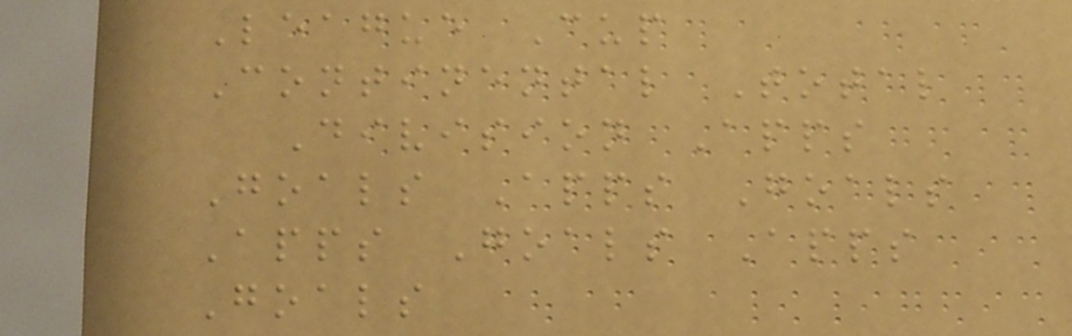League Cup
Continental Total
Division Apps
Goals Apps Goals
Apps Goals Apps
Goals
